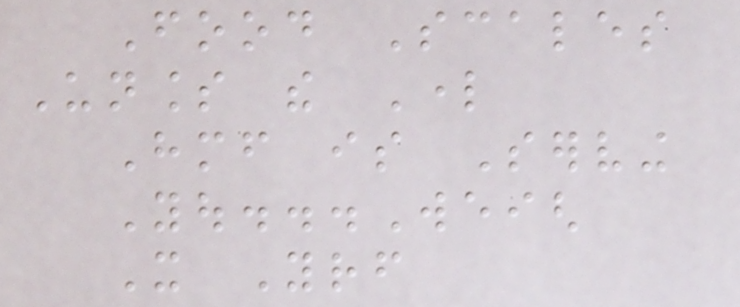Food Scales
Unless the Lord
Himself is Serving
You...Weigh
It Yourself
